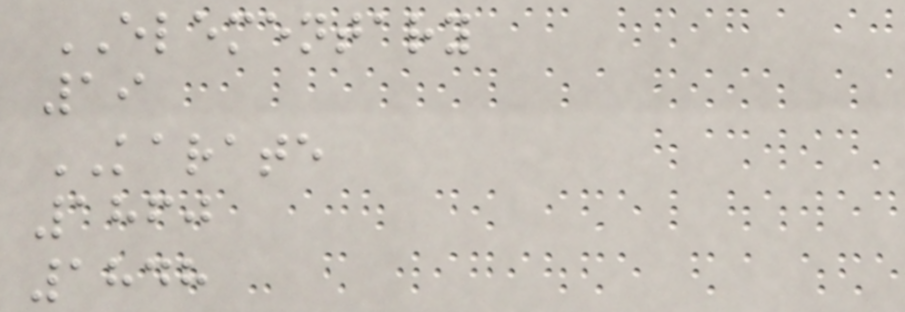ELEMENTARY
19
KARATE
1860
1848
